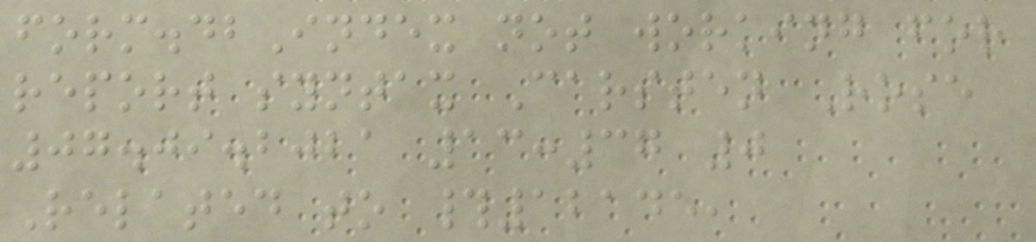form.dbIndex not working for
report syntax Carsten Rose
07.09.2021 13:37 0
Related to #12145,
